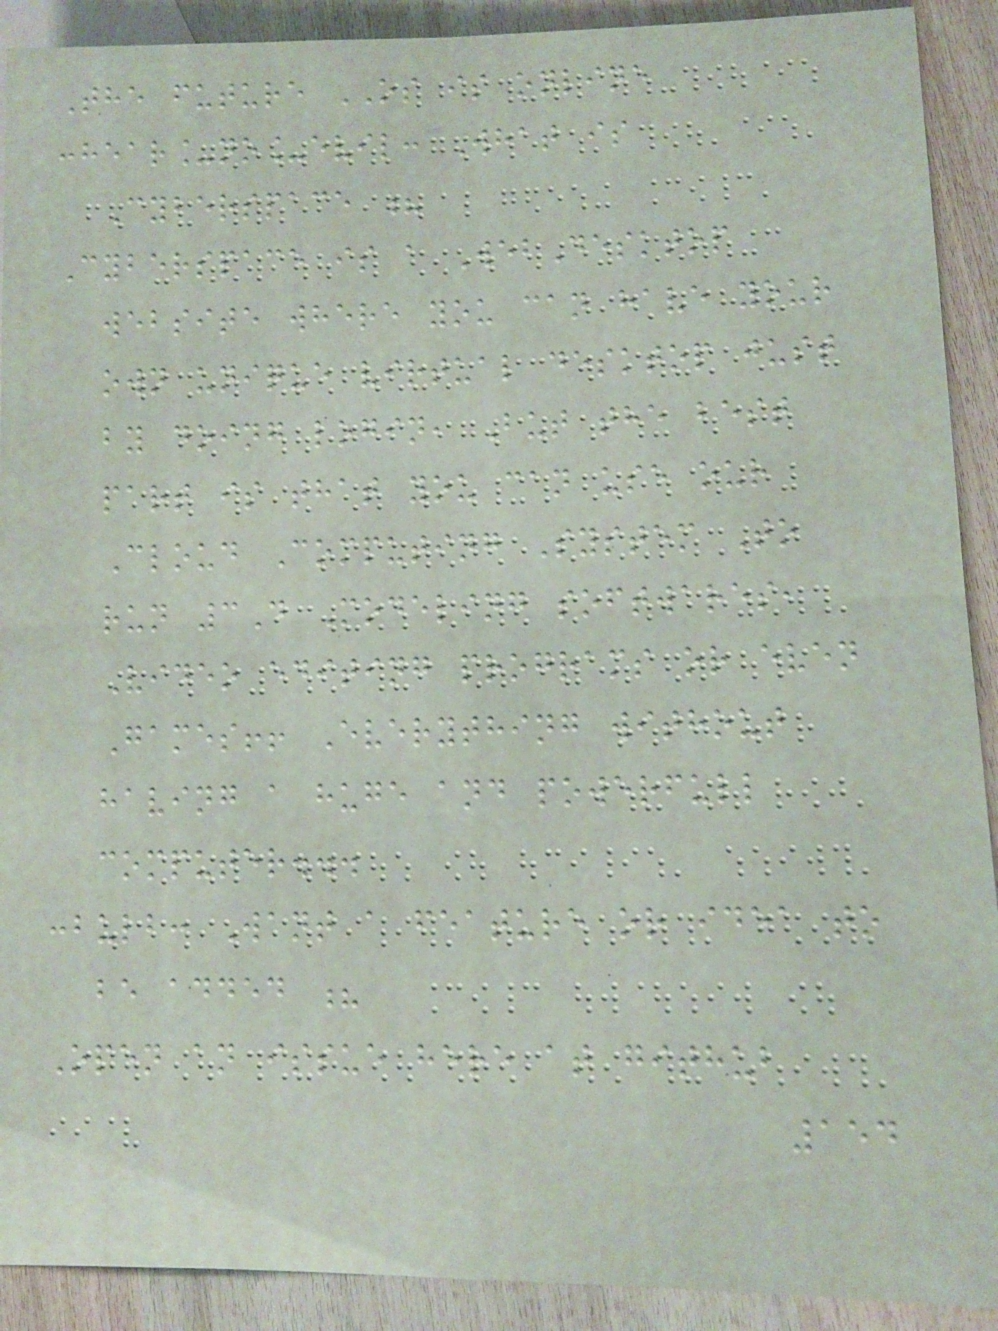The future OS is online
:hear_no_evil: What is
Cyberspace ?
Cyberspace is a WebDesktop
website where you can have your
own unique virtual desktop just
by doing login, But the best
part is that you can use our
Cloud Computing System To
run 3D Modeling softwares,
Video editing programs or even
Games!! Everything without
having a huge and powerfull
computer...
:bulb: Want a feature or idea to
be added ?
Open an issue here at github
154
